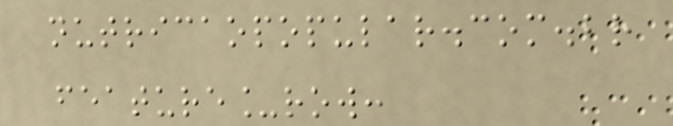nutricaopopular.com.br
feature_row:
